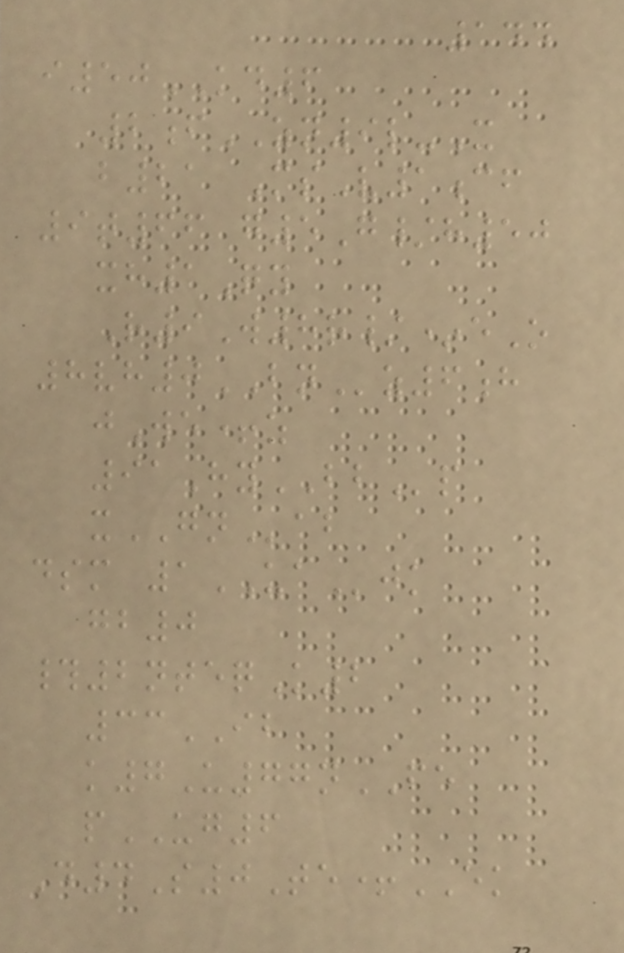144
i50KD6
2fZN9l-X
b21 MsV1cf
9t66 g5G/h50
xh1Qy
R9W8r/*eO
8vh0BNz6h
jWe+z
91HyBBp
xGNab
dsm 1UAjk
gb0
#2nteqK2
33IB
k7U77nFE
pUG6
D4S0Te+EK
